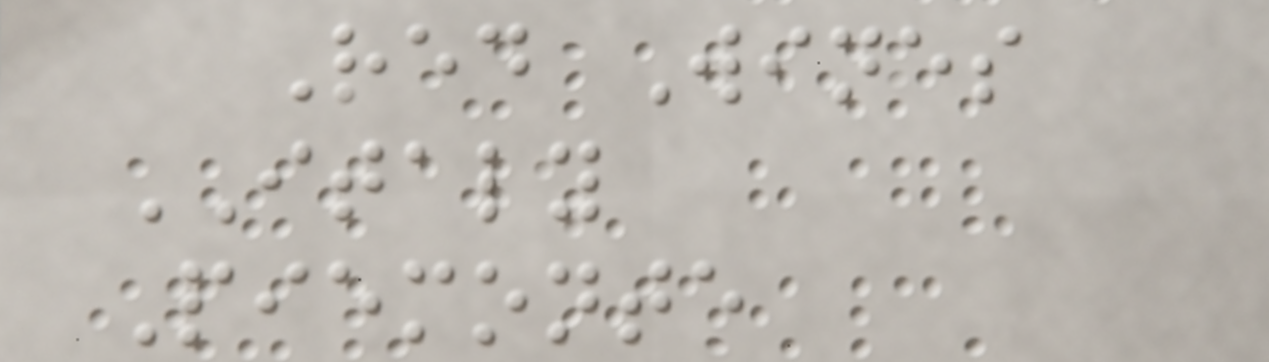Red Wines
ITALY
Piemonte
